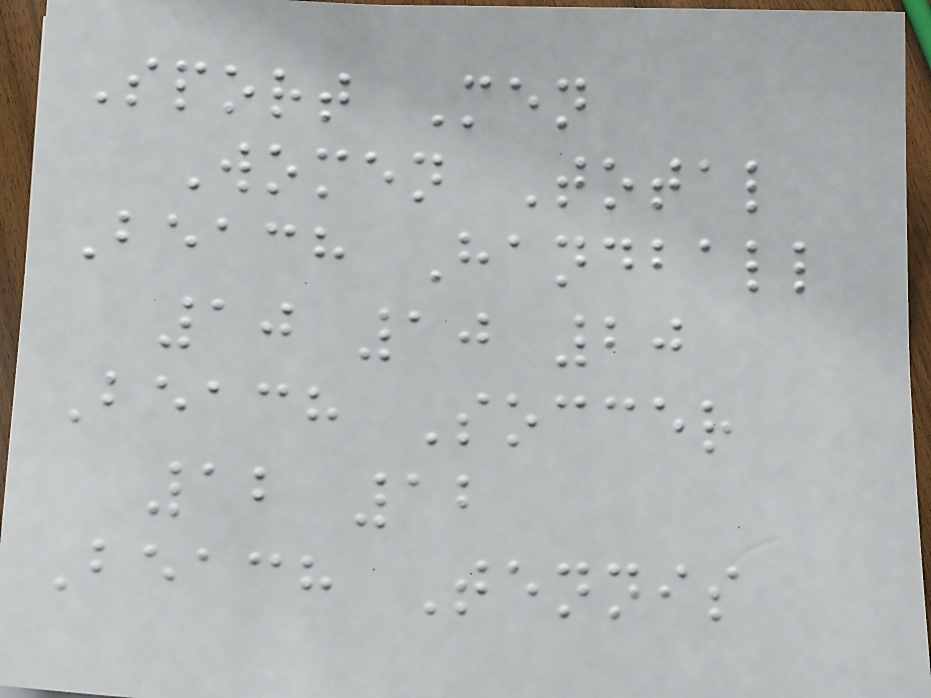Sport Men
Women Total
Beach Handball
10 10 20
Beach Soccer
12 12
Beach Tennis
